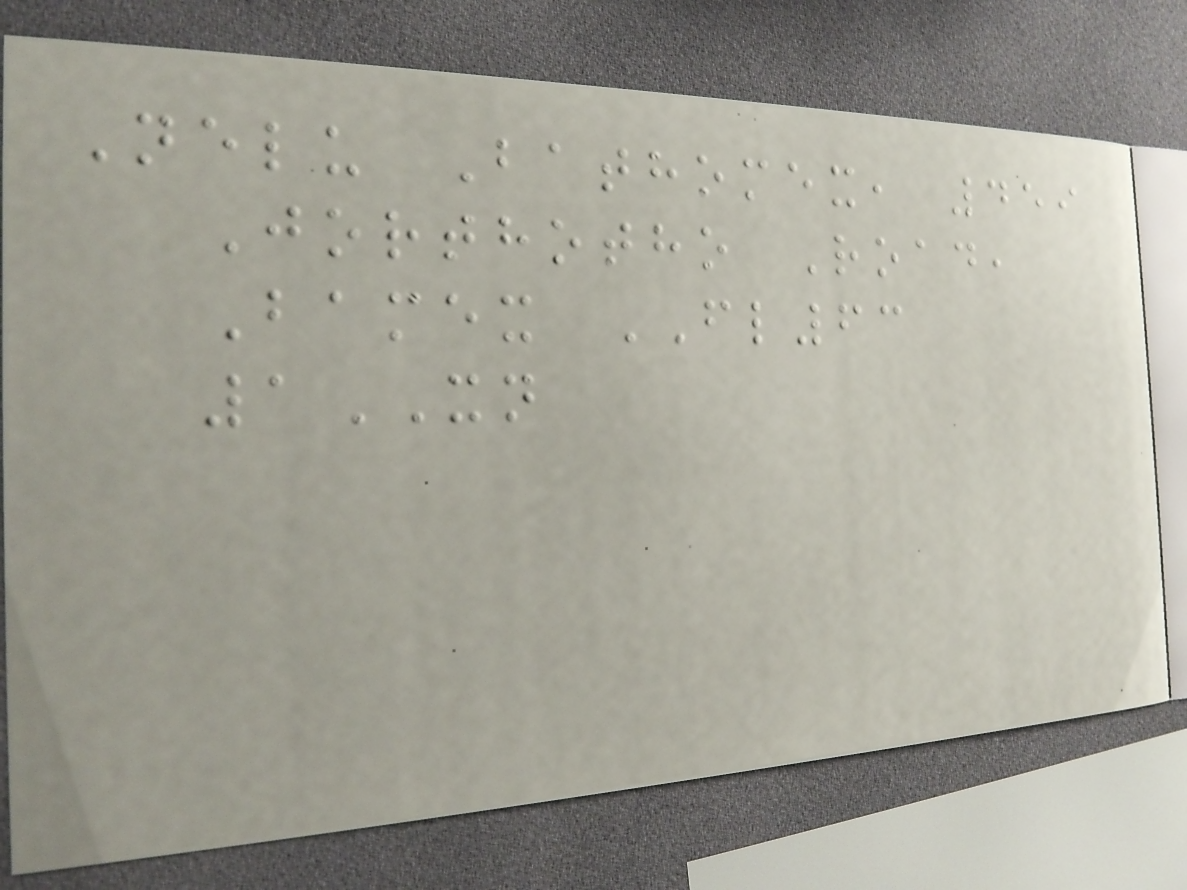Nelu Bathomex, 459
Jorthotho Road,
Bamex FL63
1XN
